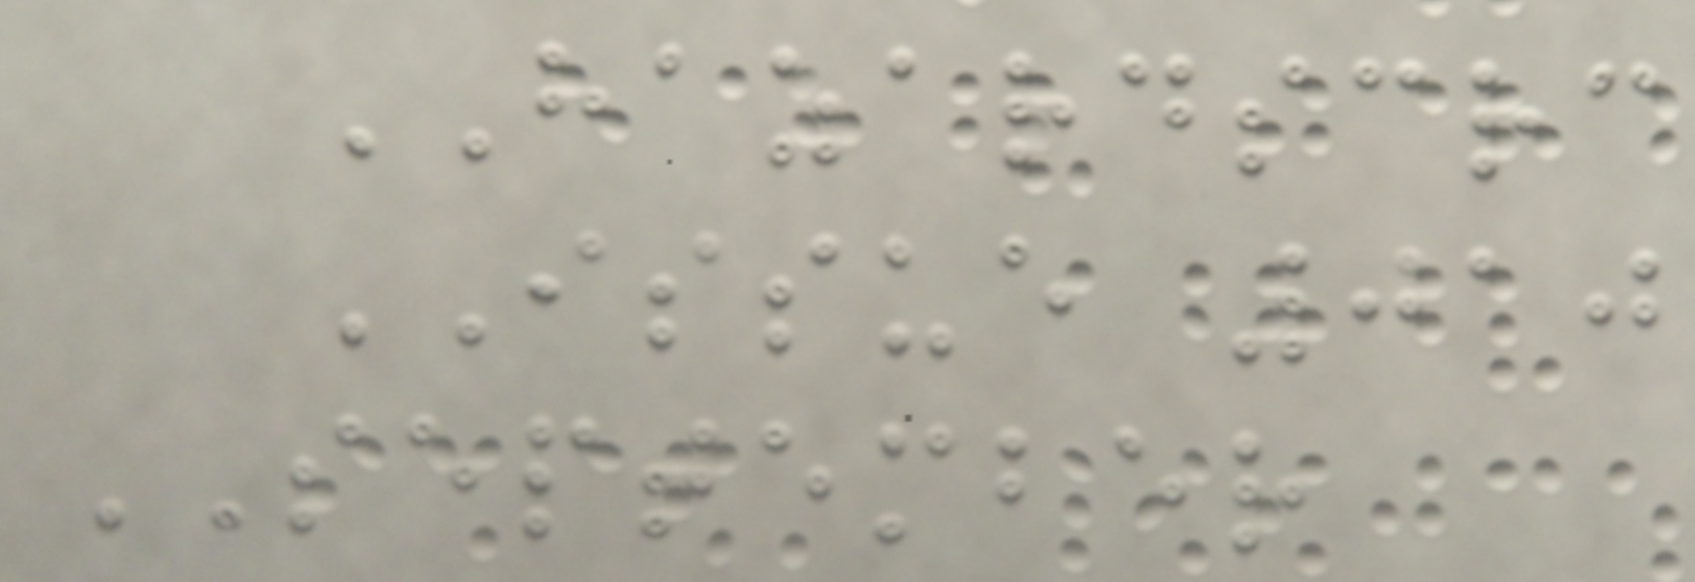HAZARDSCRC
ISSUE 010
SEPTEMBER
